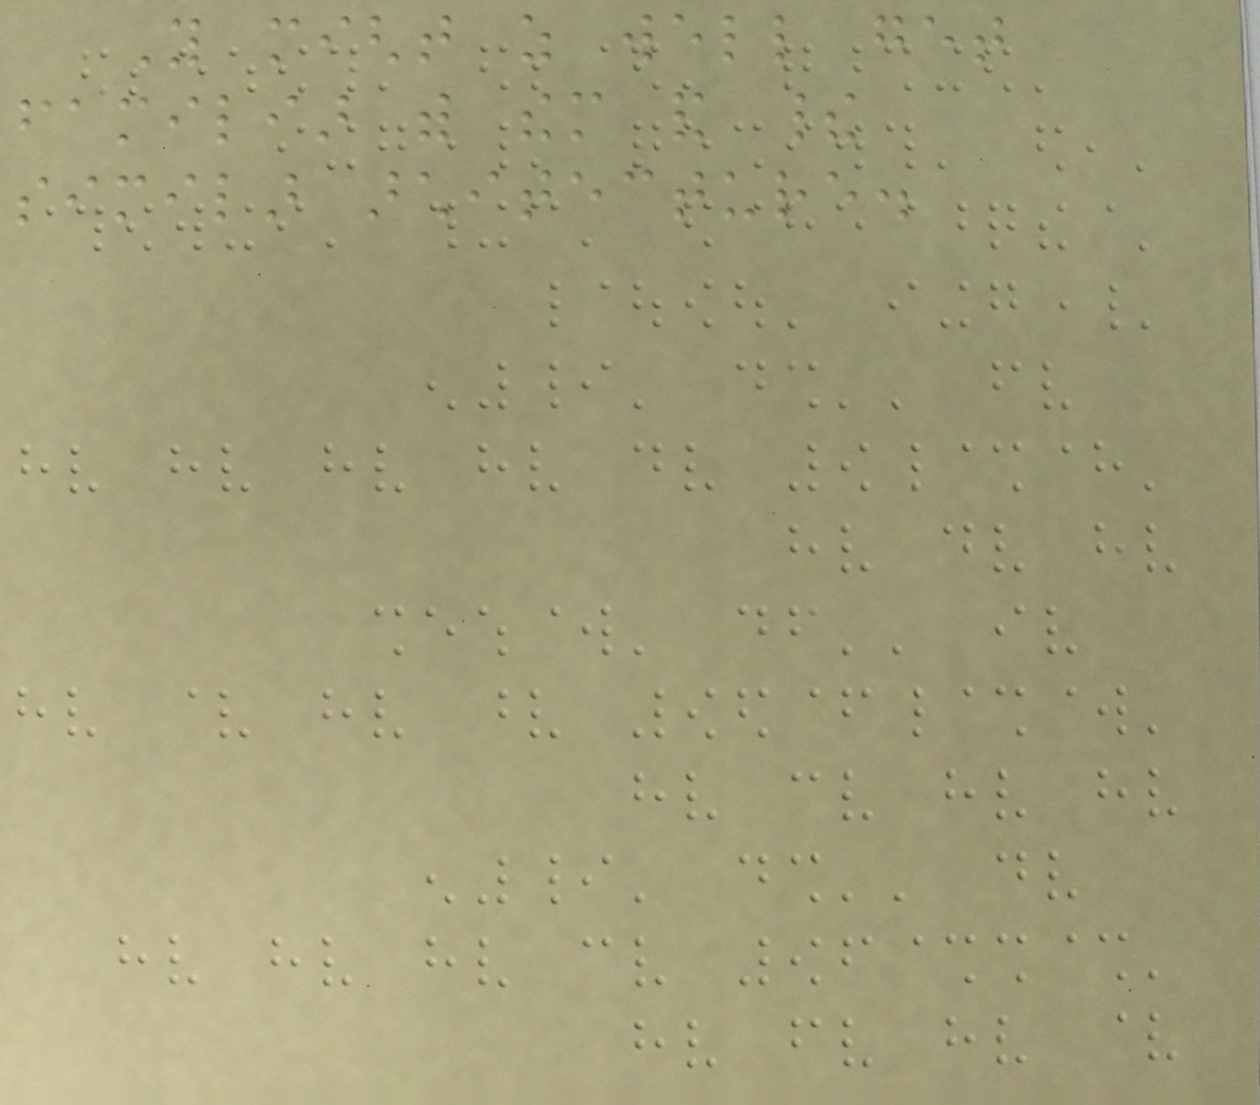You might as well get
familiar with them and their
similar architecture.
